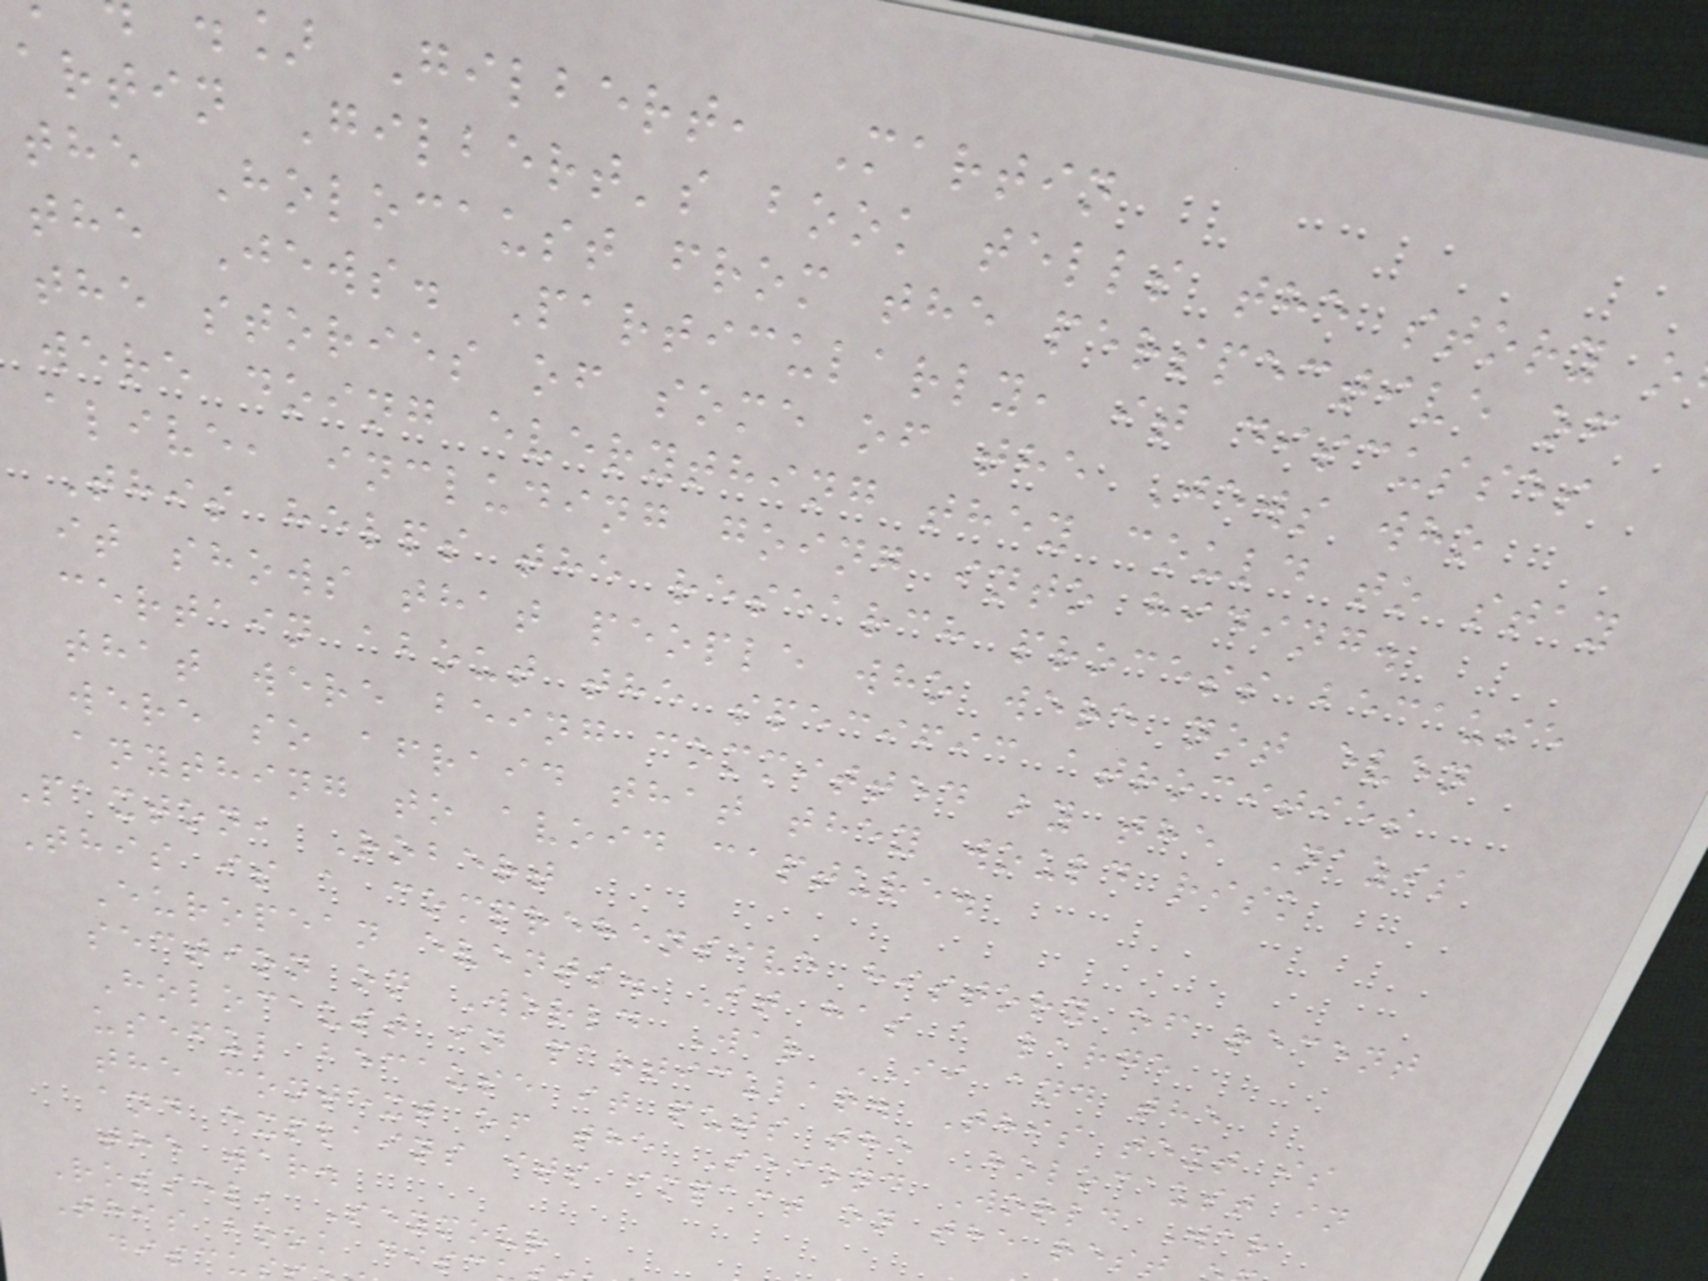] Gilbert, Martin
artin Gilbert's book tells the story o
the Holocaust from the perspective of
the Jews. Particularly, it discusses
the stories of some of the Jews who
were doing everything they could to stay
alive, including going into hiding.
This helps the research process because
it shows that people who were not even
certain about the specific atrocities
that were being committed by the Nazis
were so afraid that they would risk
anything to avoid capture.
Paxton, Robert
This is a comprehensive history of recent
European events. It has a large
section on World War II and the
Holocaust in particular. This text is
useful because it puts the Holocaust in
the context of the Second World War
and explains its impact on the rest
the war.
Rossel, Seymour
This book disc
